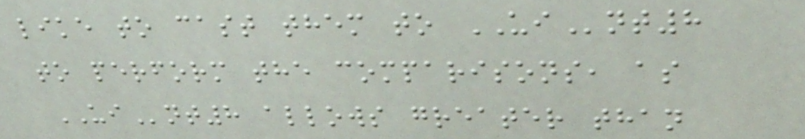like to cast them to UInt8
to perform the comparisons, as
UInt8 allows greater than
